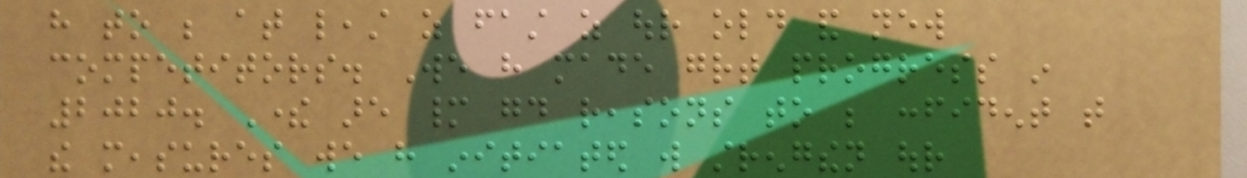have to be at least as fast as our old and new
competitors. We have made great progress in
2020. There are many good reasons to be confident that
the measures we have initiated will strengthen our
